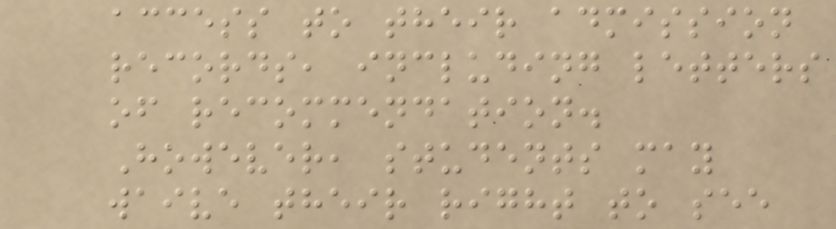access to their admission
records, including letters
of recommendation.
However, students may
waive their right to see
